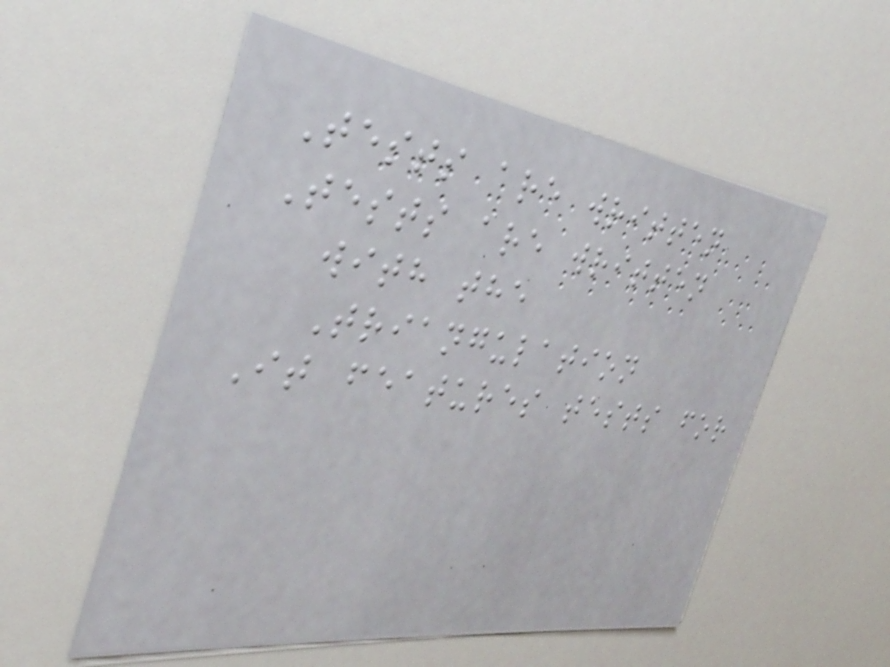Tests are written
Tests are written
with the
Triangulation
It features tests for
